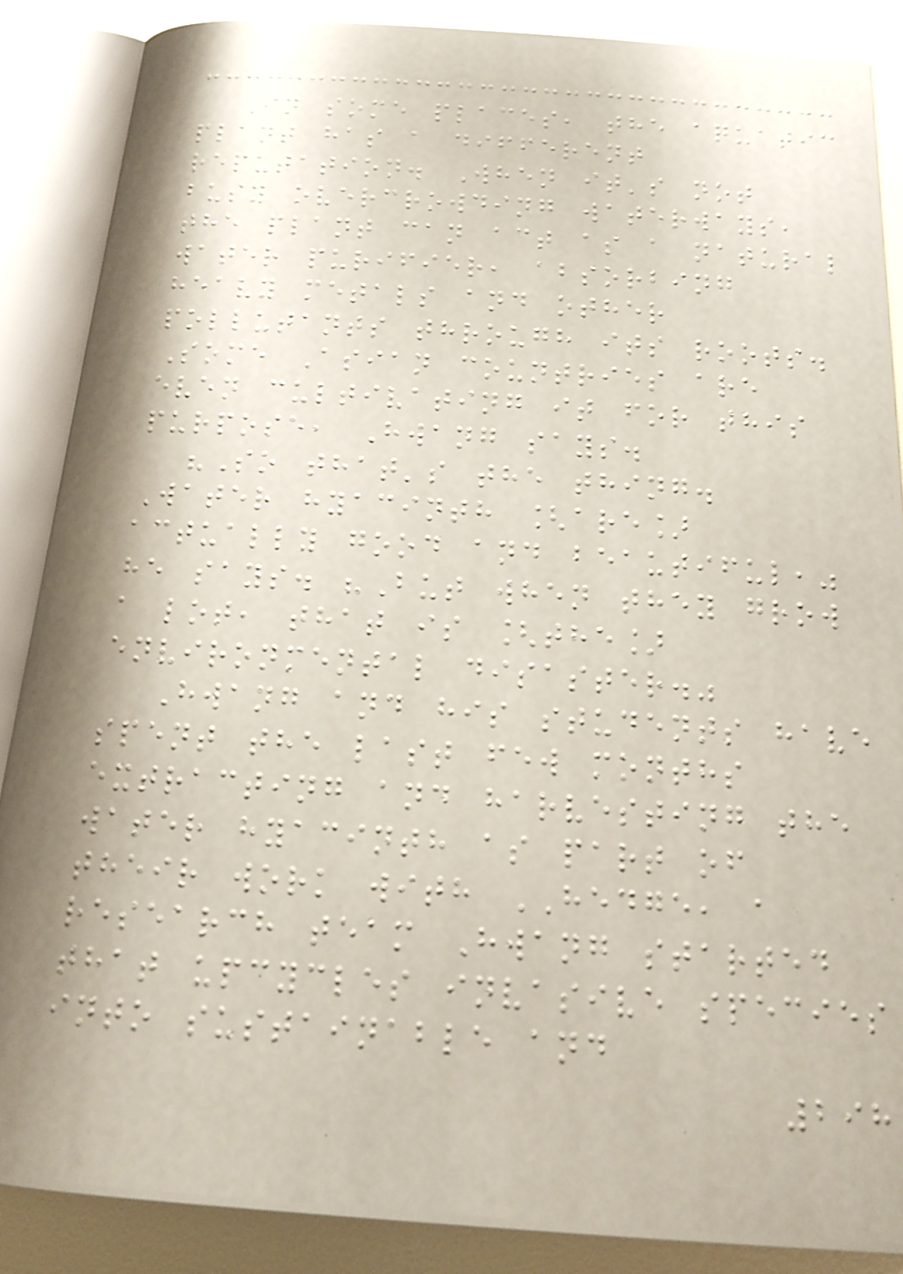In some places, the aquatic
plant has a different
reputation. When it's not
busy overcrowding waterways,
the plant can act as a natural
water purifier, absorbing
heavy metals and other
pollutants through its roots.
Some Asian countries are
even cultivating it for this
purpose, Hwang says.
"So that's the thing.
Water hyacinth [are]
actually good and beautiful,"
he says. "But when they grow
a lot, that is [the]
environmental disaster."
Hwang and his students have
spent the last few months
extracting and harvesting the
water hyacinth as part of
their work with HEDGE, a
research team Hwang started
that upcycles invasive species
into sustainable and
298
